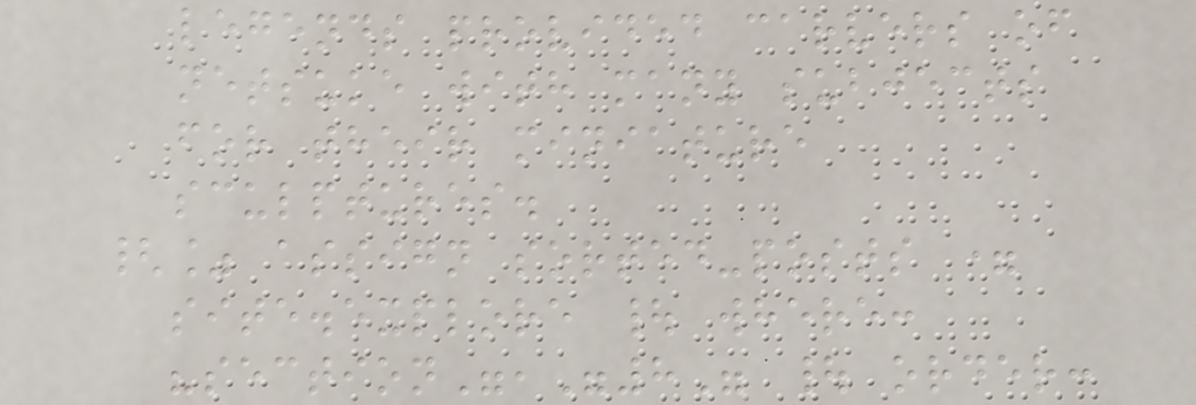legends provided carvers of
netsuke with many subjects
for their miniature
sculptures.
{% assign sorted-posts =
site.explore | where:
"section","8" | order:
